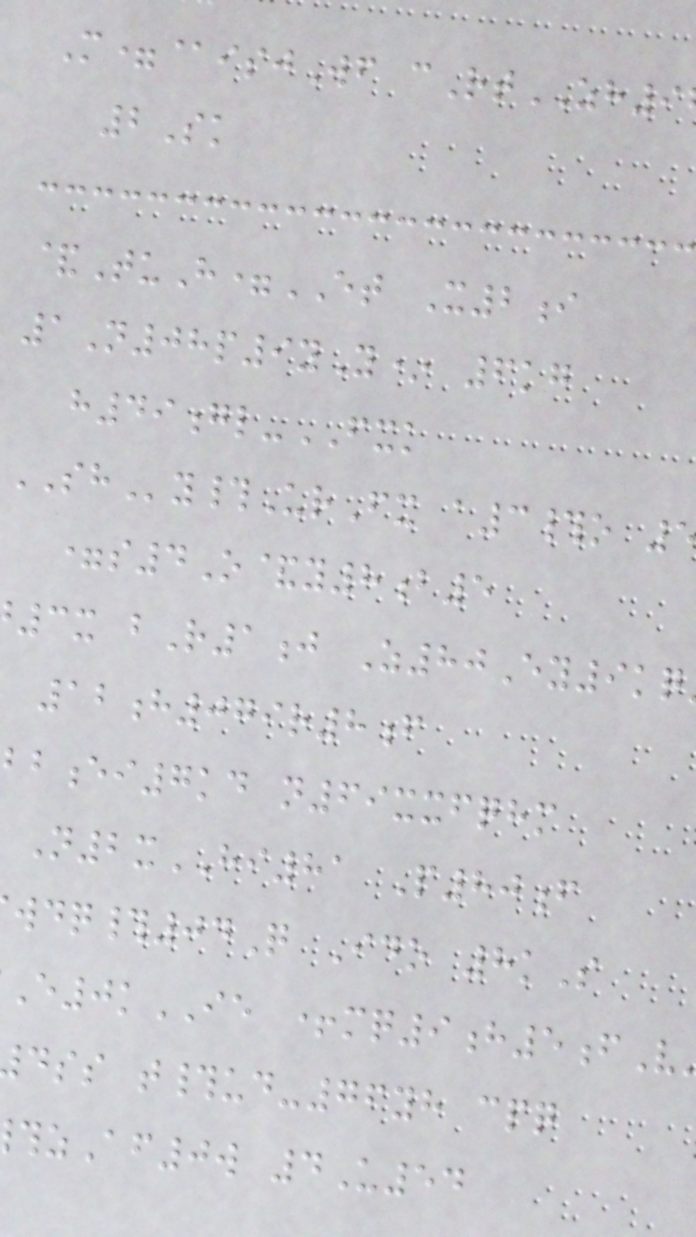M=@isjWf cRtZH9
2Sk
&TuH=ET X2i
1N08p9yY* 6kg
h49gl-FXK
SHy#UrFx a3#o
=s4O&y8b5
3x bR1j Z80Ey9kq
12h079r8f
ei7kd n69xxfqhm
N2xHI81 P80f
wdq#04Q Ido 8kS
E0kIE +mq9h5fV
dss t#ud-76yh cpq
zAf0w 4U54
